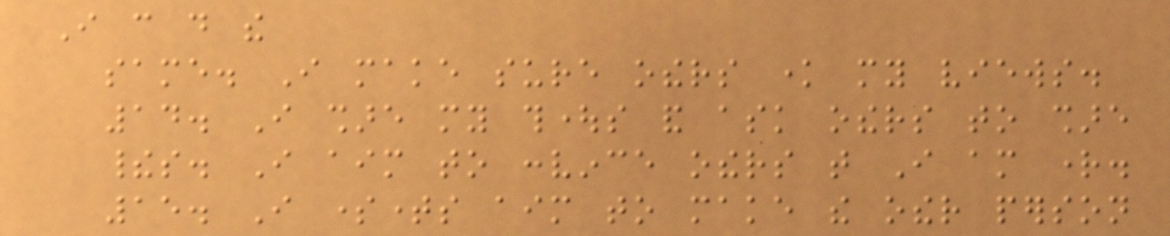I can do the
same. I make sure others know my views.
14. I share my thoughts and ask others to share
theirs. I aim to convince others that I am right.
15. I sometimes aim to make the other person
